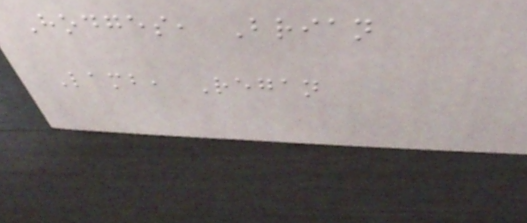Hodges, Brian
Lamb, Regan
